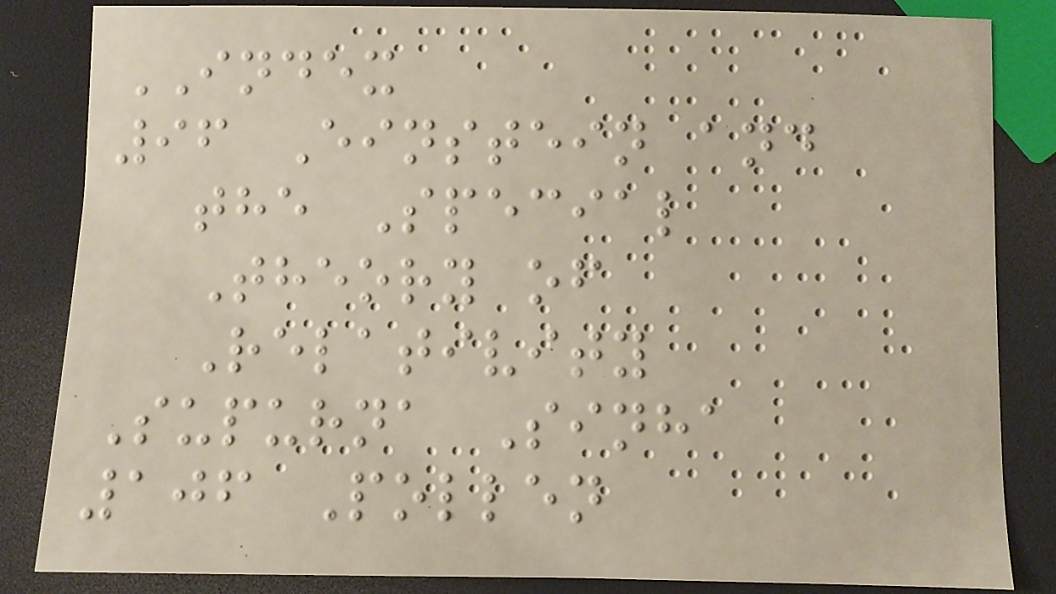INDEX
96 Einstein and
the Special
Theory of
Relativity
Supurna Sinha
106 Pollen
